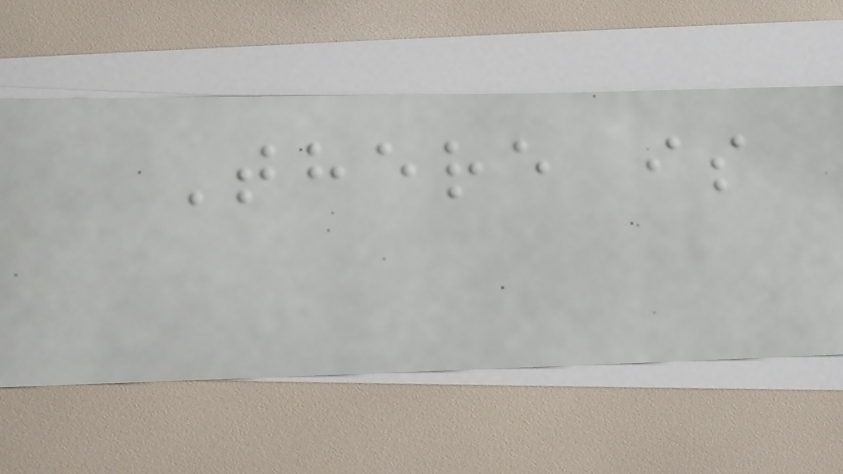There is
